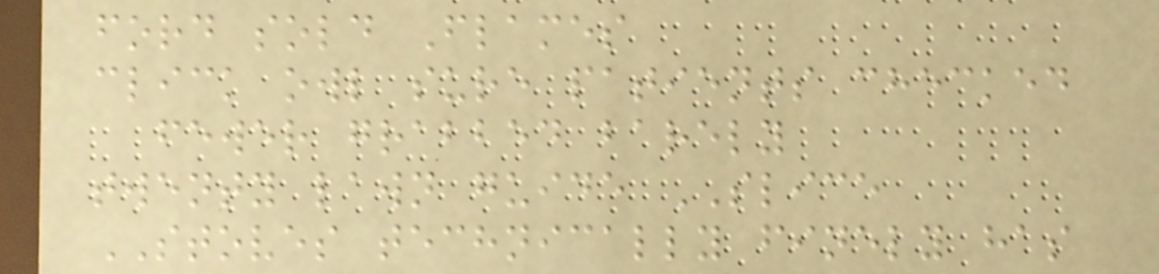ford sold Flames
click owl sure patients checked
fewer grabbed barely
twenty lawn guide SLICE
STOVES technically finely has
